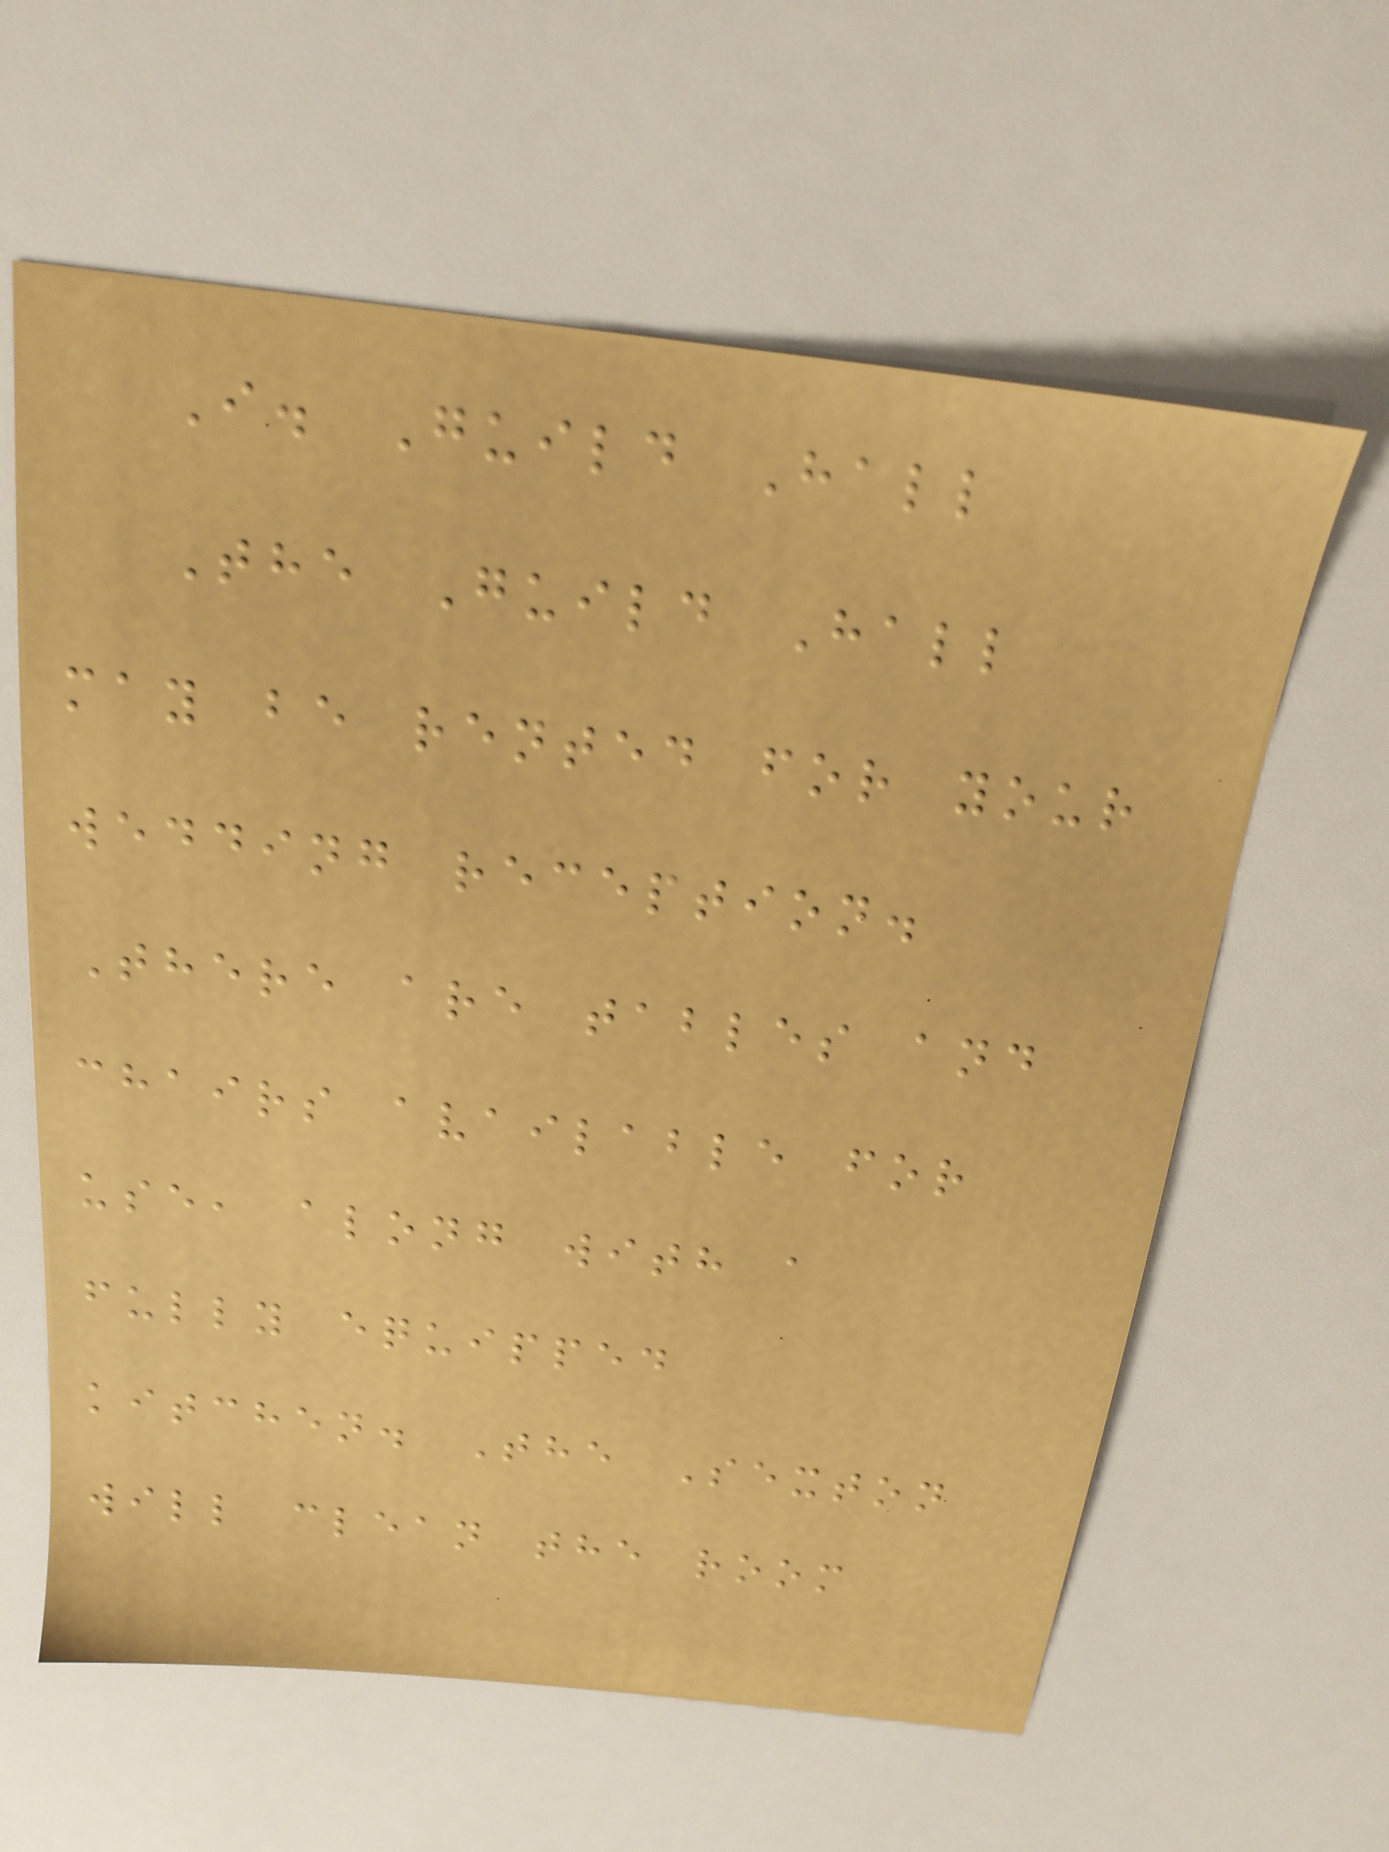I. Guild Hall
The Guild Hall
may be rented for your
wedding reception.
There are tables and
chairs available for
use, along with a
fully equipped
kitchen. The Sexton
will clean the room
